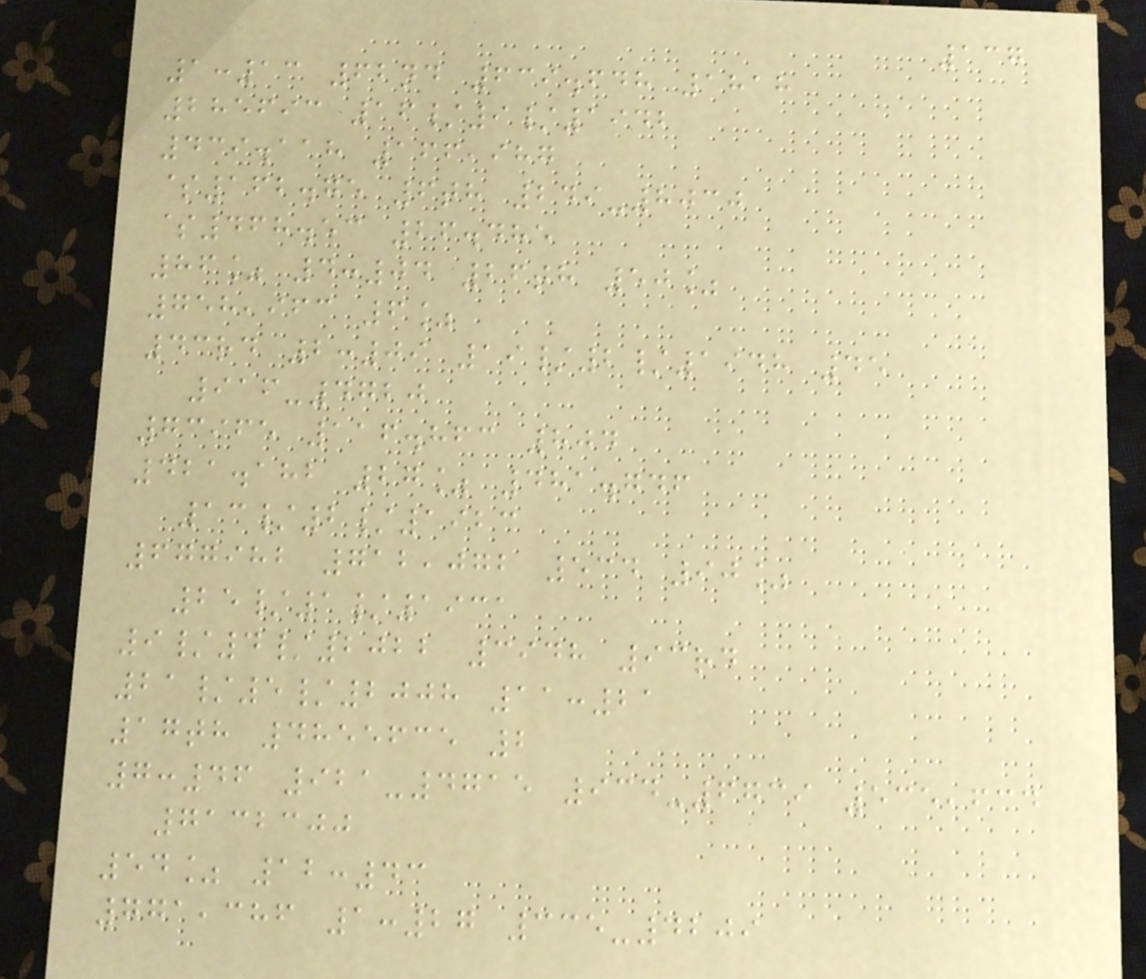137
1:13 62nd 639.648 1818
285693 16/9/1942
439.118 166,987
$162.75 6th 249-8030
$468.53 26.485
86% 4:04 26th 50%
758,963 6%
43rd 2:09 19/2/1948 45
916-4720
73965 116.863 804
421.182 27% 481.746
13/2/1923
677982 712,072 534 90%
25/1/1931
9/4/2022 3948 93rd
21/5/2008 11:21
17th 4855635 2
7:46 921-4715 934-6739 535,634
7132300
54% 12:43
771,386 1:27 335-4209
